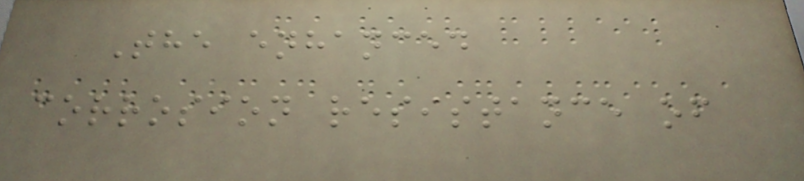The enhanced
corrosion resistance of
